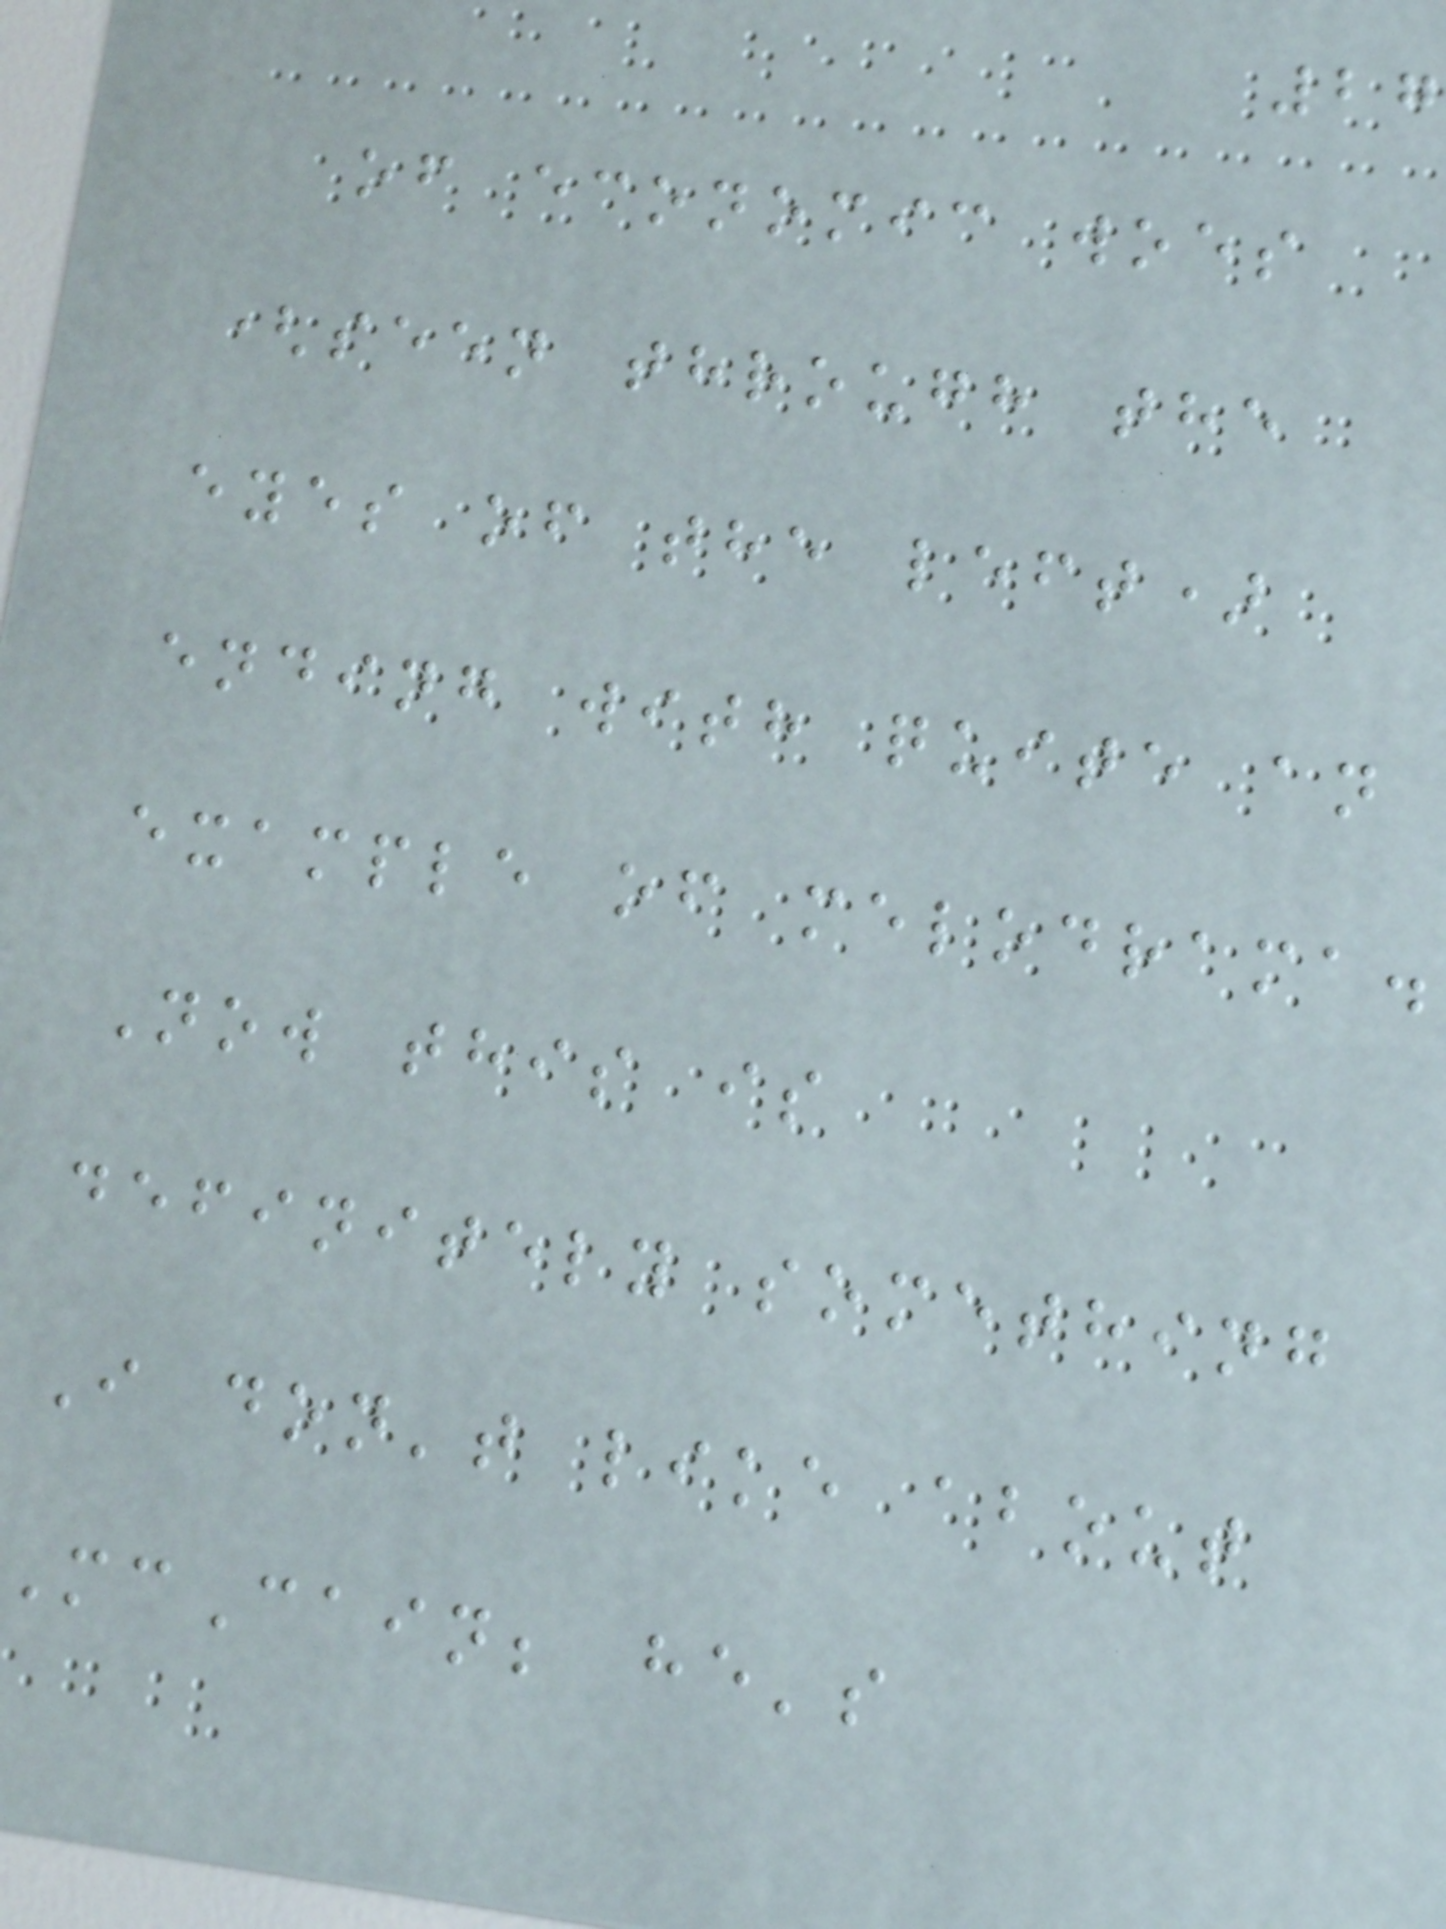of economic woes
(seen through the
eyes of the left)
ending with quite an
example of melodrama.
Now this is
definitely something
I don't like about
cCain; he's
